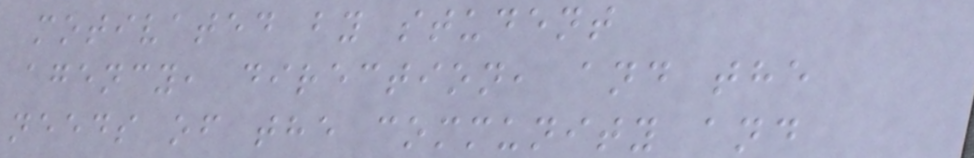motivated by student
agency, direction, and the
needs of the community and
